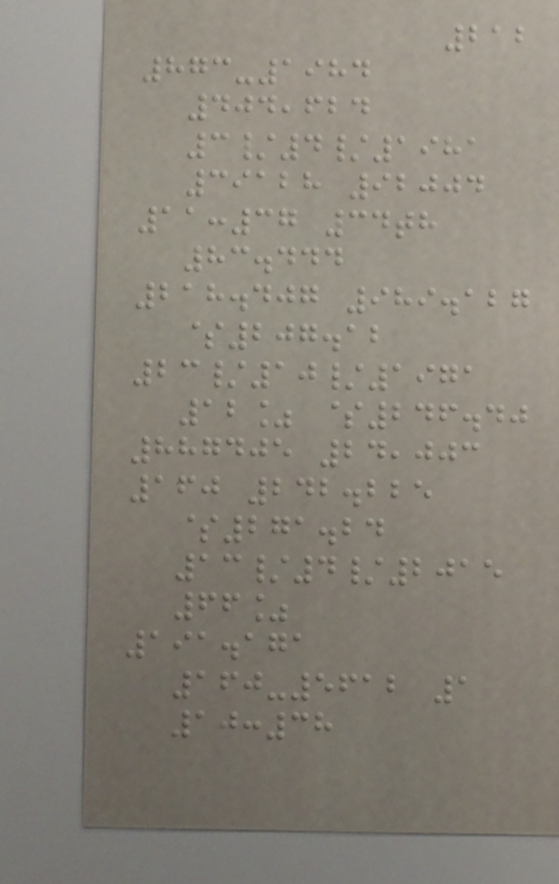212
873-1984
404,624
3/4/1981
39128 92004
11:37 34th
83.444
218.407 989.127
$207.12
23/10/1971
12% $246.40
887405 24,003
160 242.225
$271.24
13/4/2015
66%
191.171
160-5612 1
10:38
